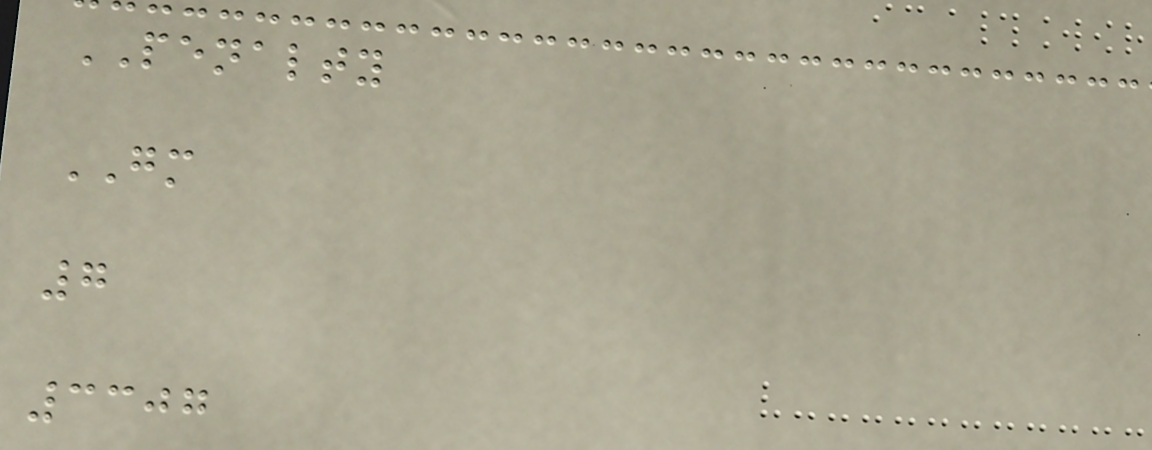PENALTY
GM
7
3307
